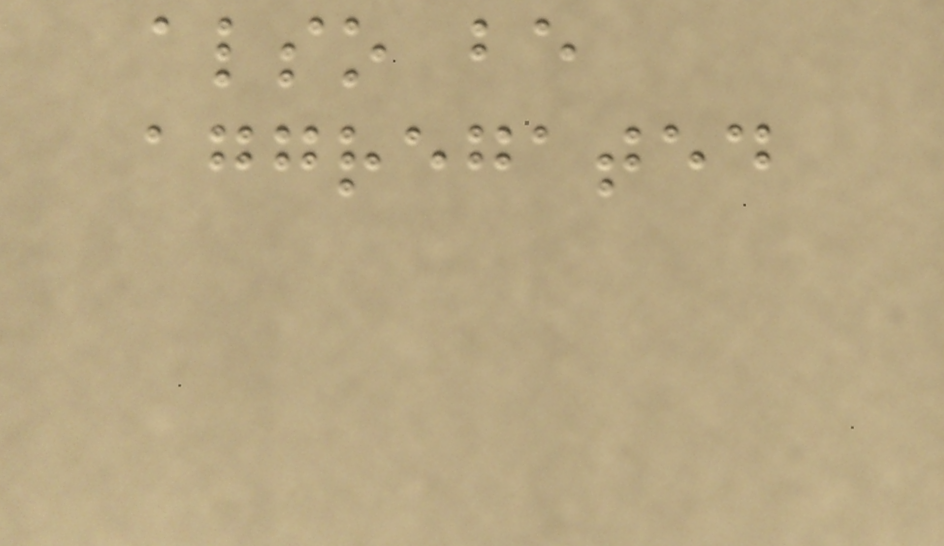also be
aggregated
